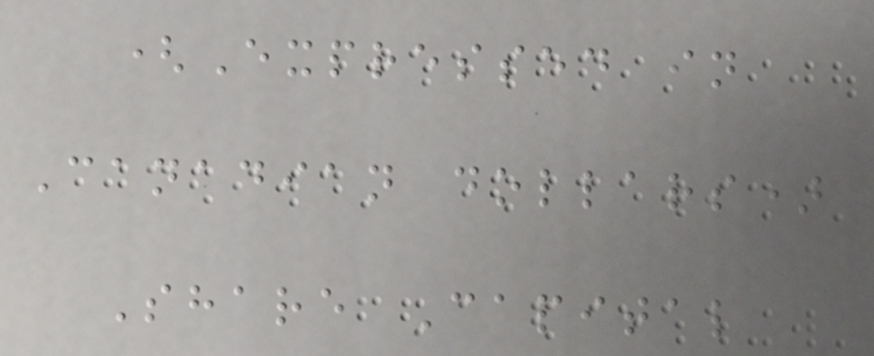(Expressed in
Canadian dollars)
Share Capital
